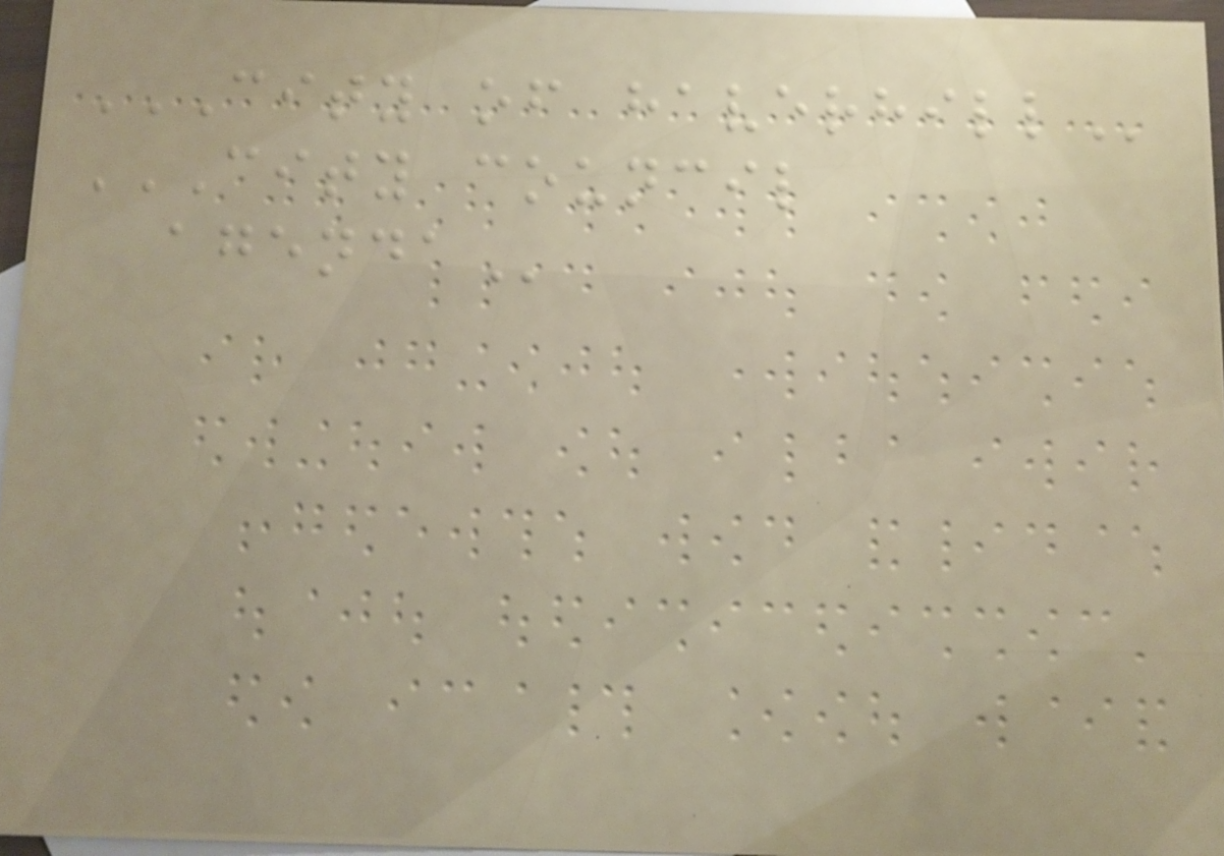CITY OF HAVERHILL
CITY COUNCIL
AGENDA
